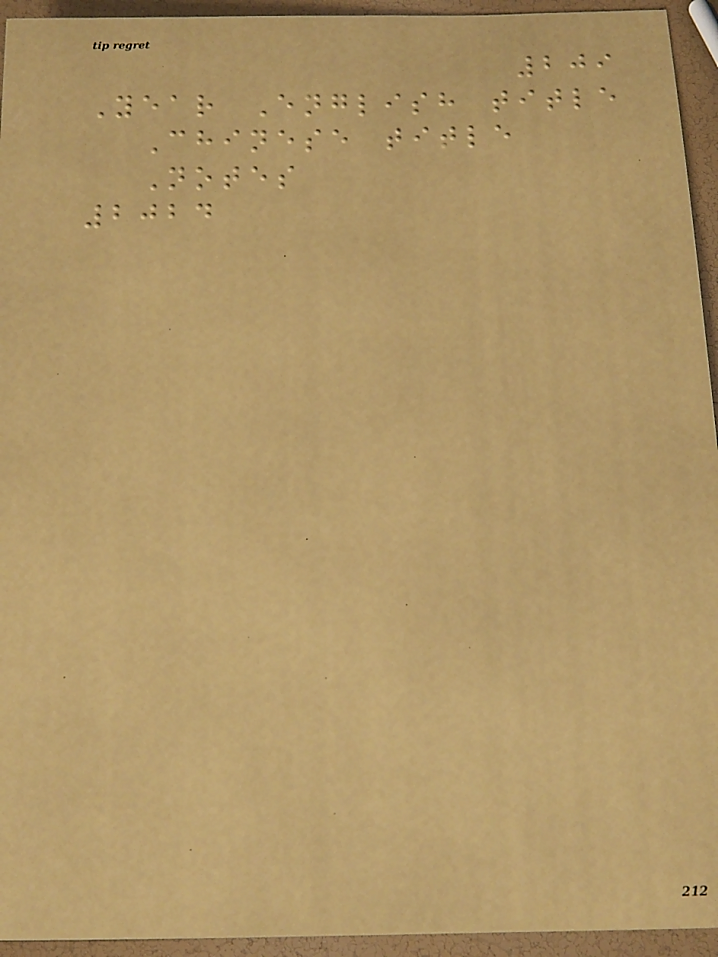209
Year English title
Chinese title
Notes
2024
